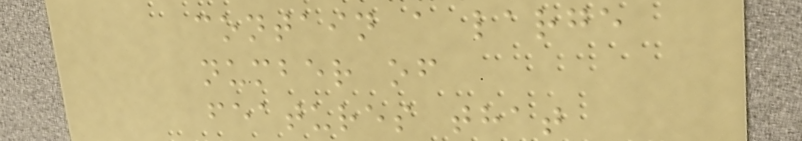contain a large
number of
features that
